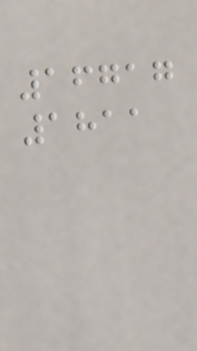16717
1811
